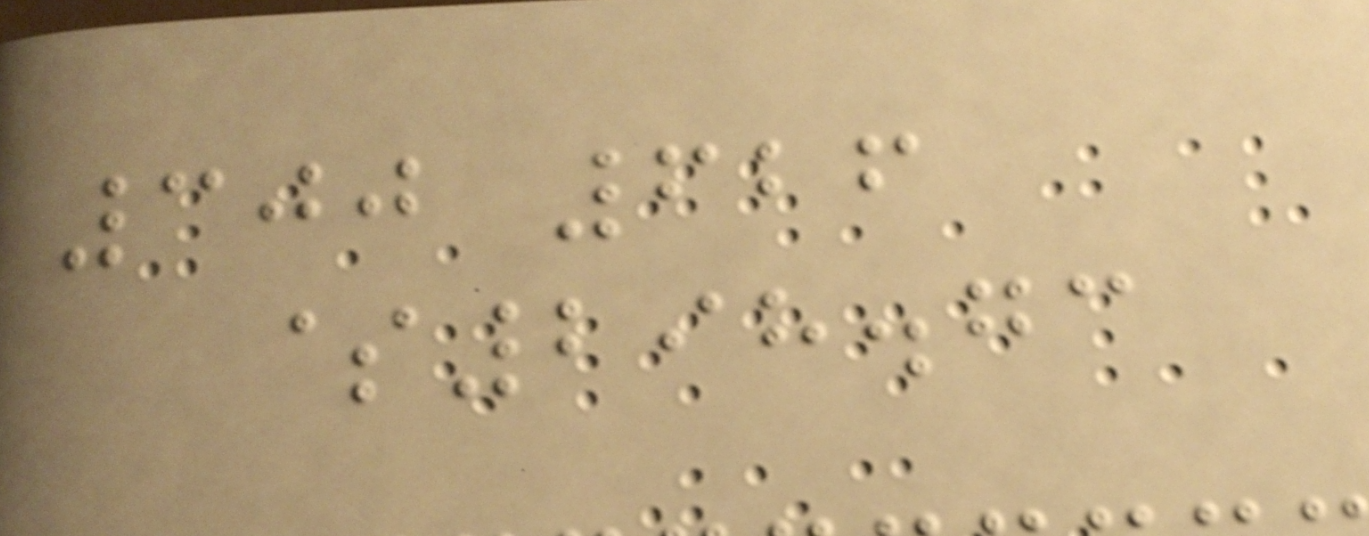300 626
$298.73
